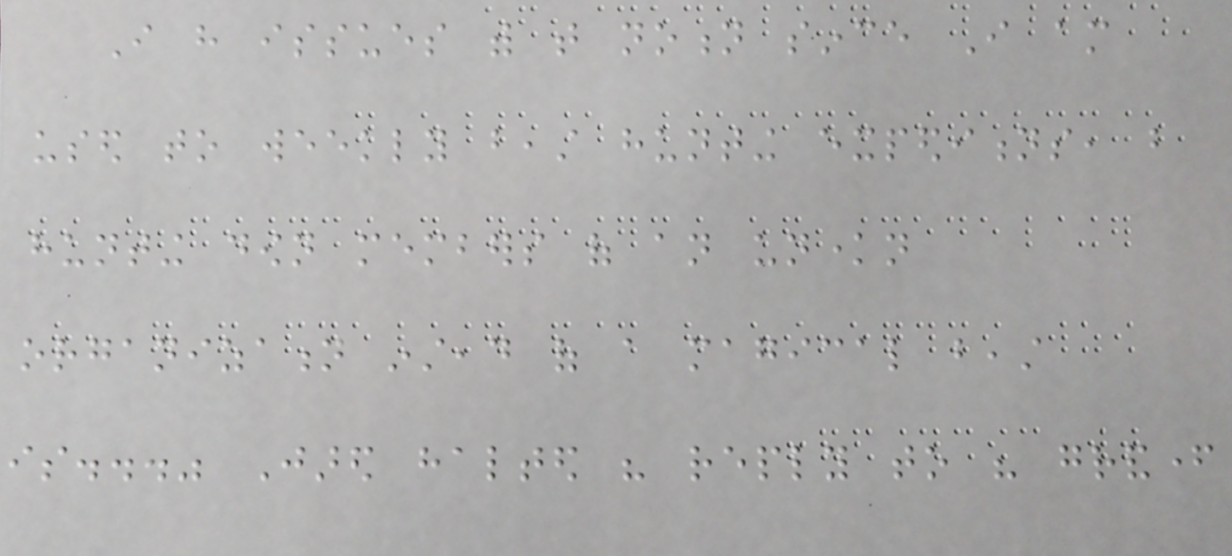I have issues with that notion since I am
used to weekly beast hunting expeditions, but
hunting down members of an unknown
organization instead of a magical beast
is..." Jared halted his reply to his grandfather
